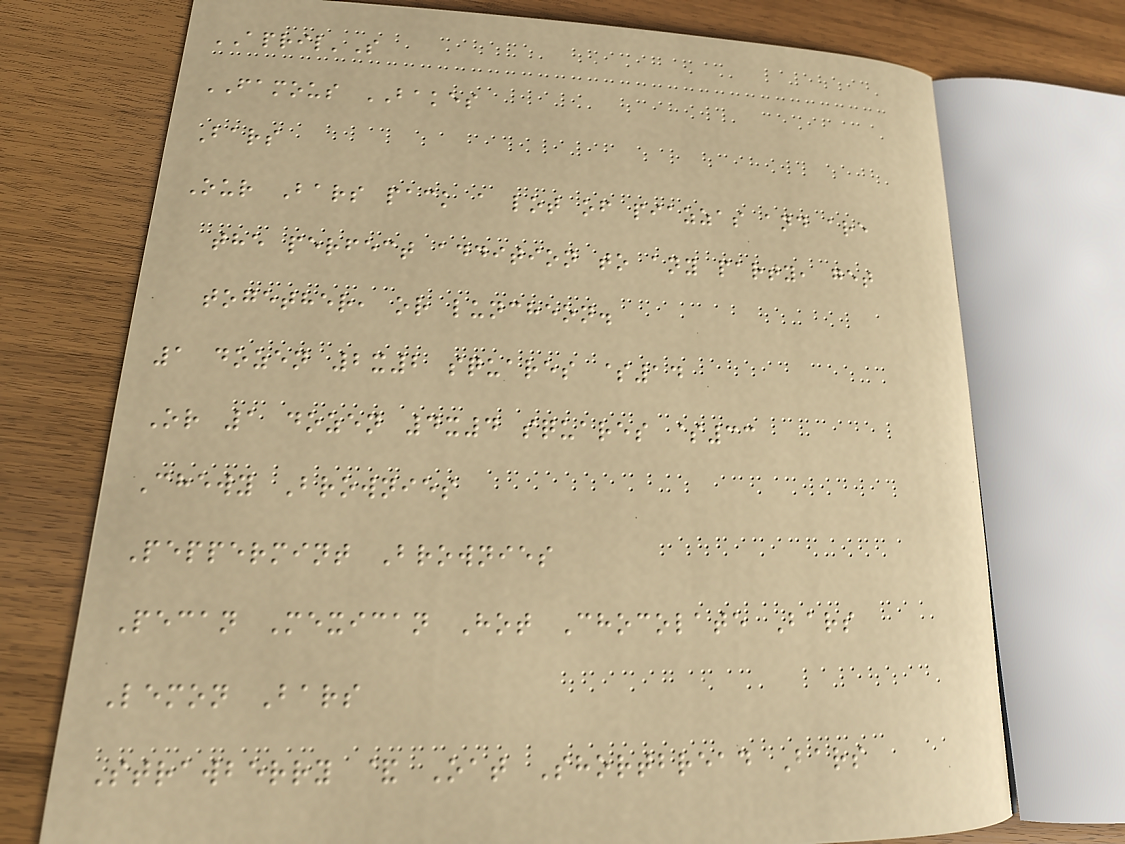APRIL'S
FAMOUS BAKES
Bars
Our Bars pack a lot of piazzas and are
the perfect addition to any party, get
together, or luncheon.
1 dozen 2x2 squares $14
Or 1 dozen 4x4 squares $33
Chewy Brownies
Peppermint Brownies
Pecan Mexican Hot Chocolate Bars
Lemon Bars
Strawberry & Oat Shortbread Bars
